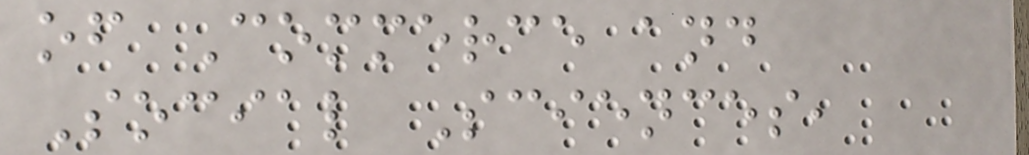of Commerce and
Social Sciences,
